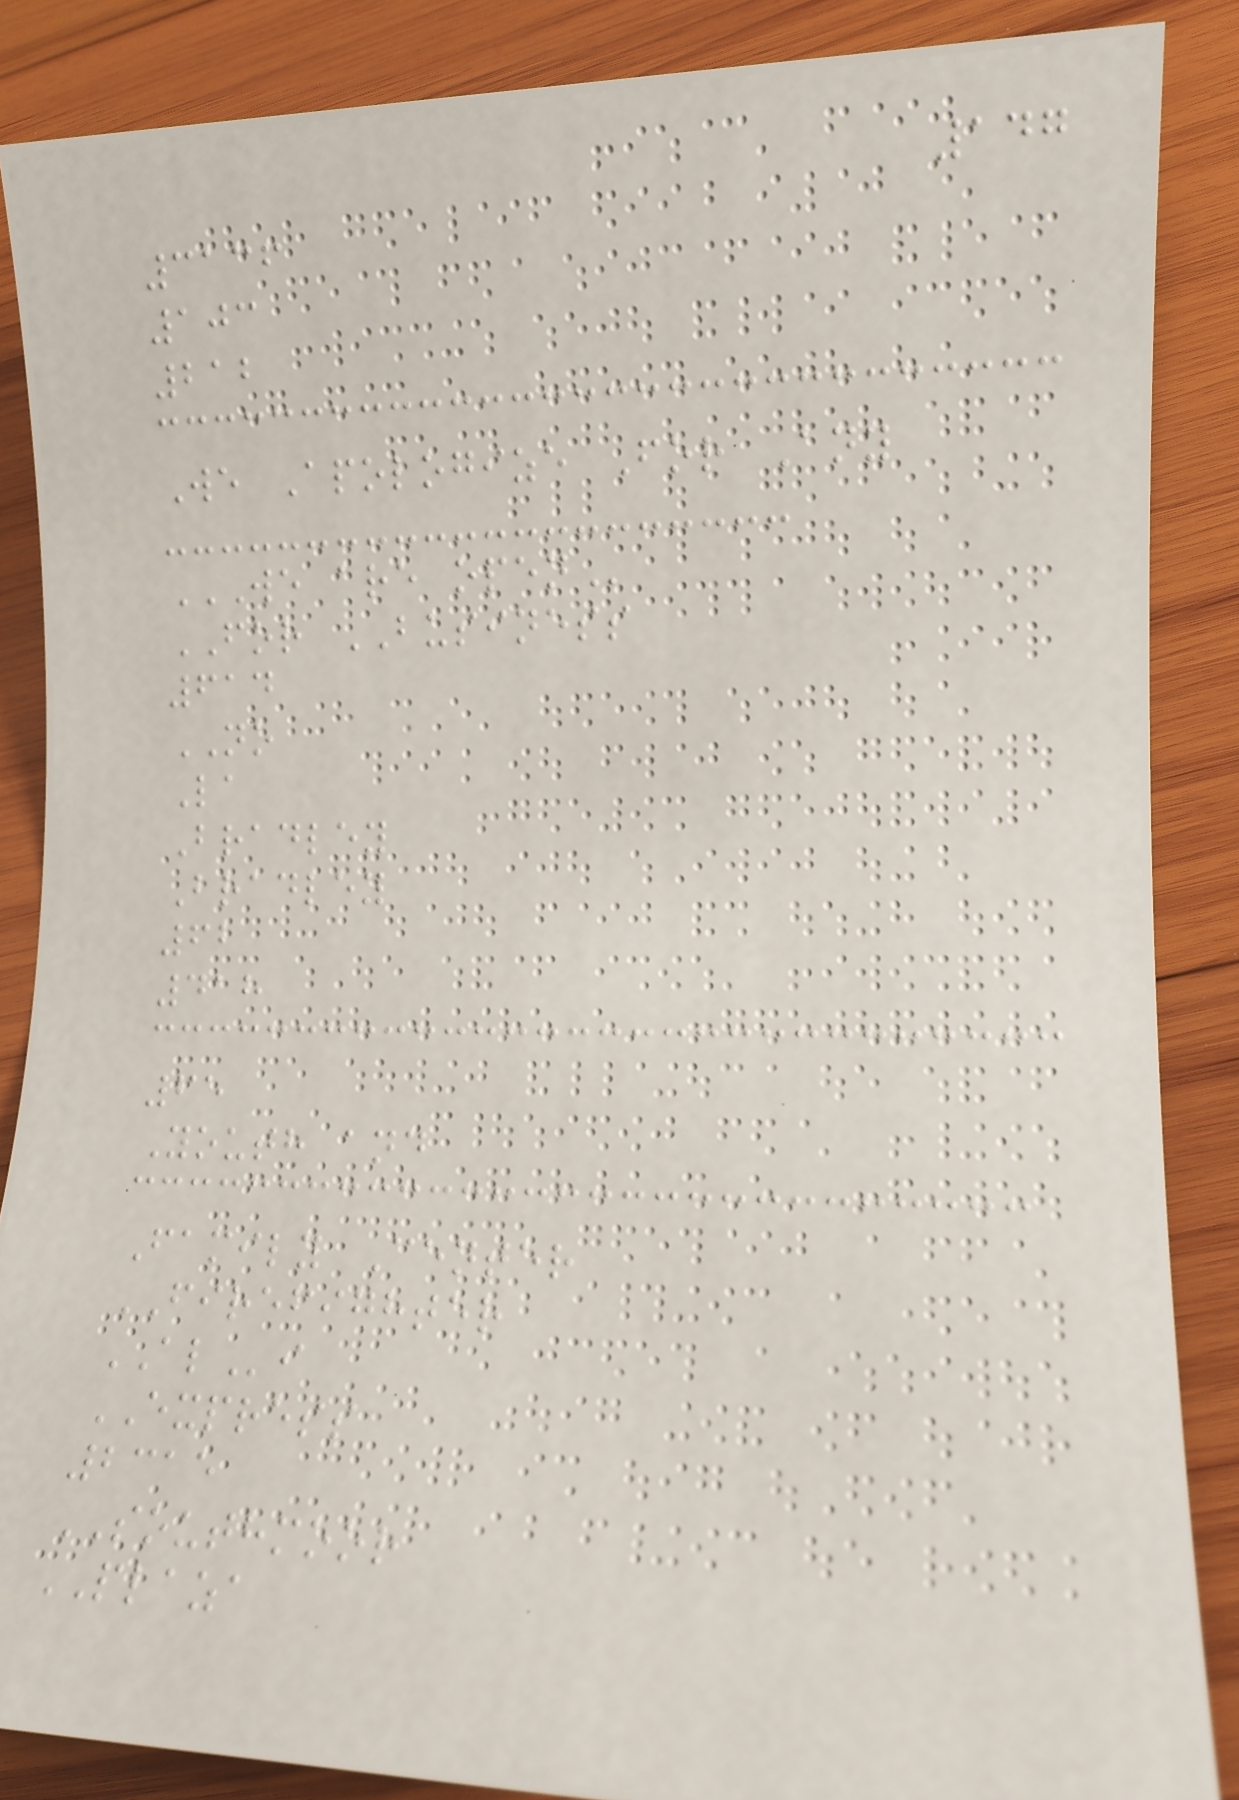147
3136
103
212
We Apologize For Any
WE ARE OPEN
FOR BUSINESS
614
NO
La
Bradley
Bradley
62
418
65
Youth and
Family Center
FIREFIGHTER
ALi
EXPRESS
2315
SOUTHMOOR
PLAZA
